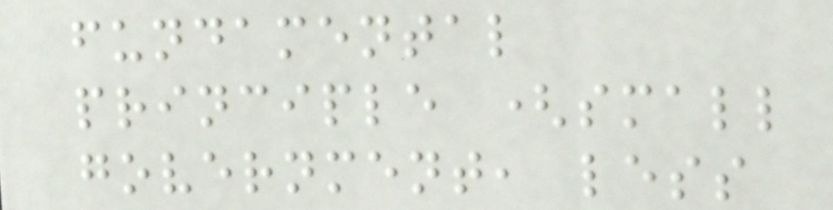fundamental
principle (small
government, less
